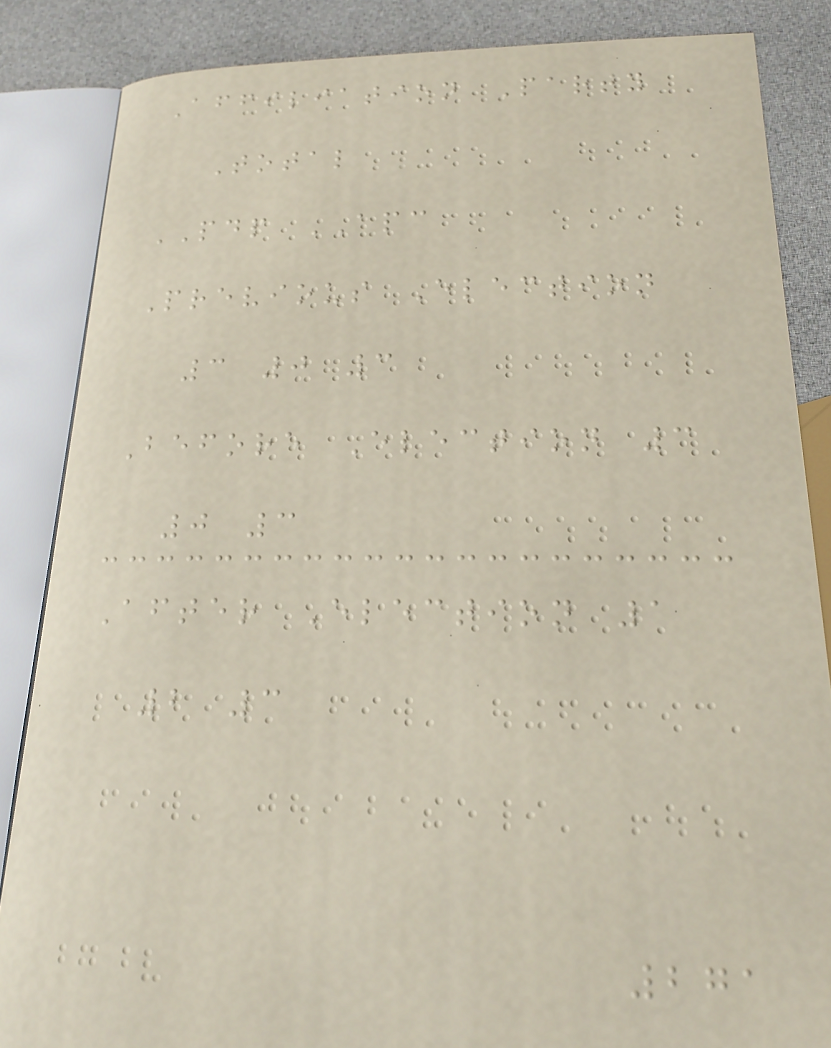Affiliation Party
Total
PDP APC
Previous Election
3 0 3
Before Election 3
0 3
After Election 1
2 3
271
